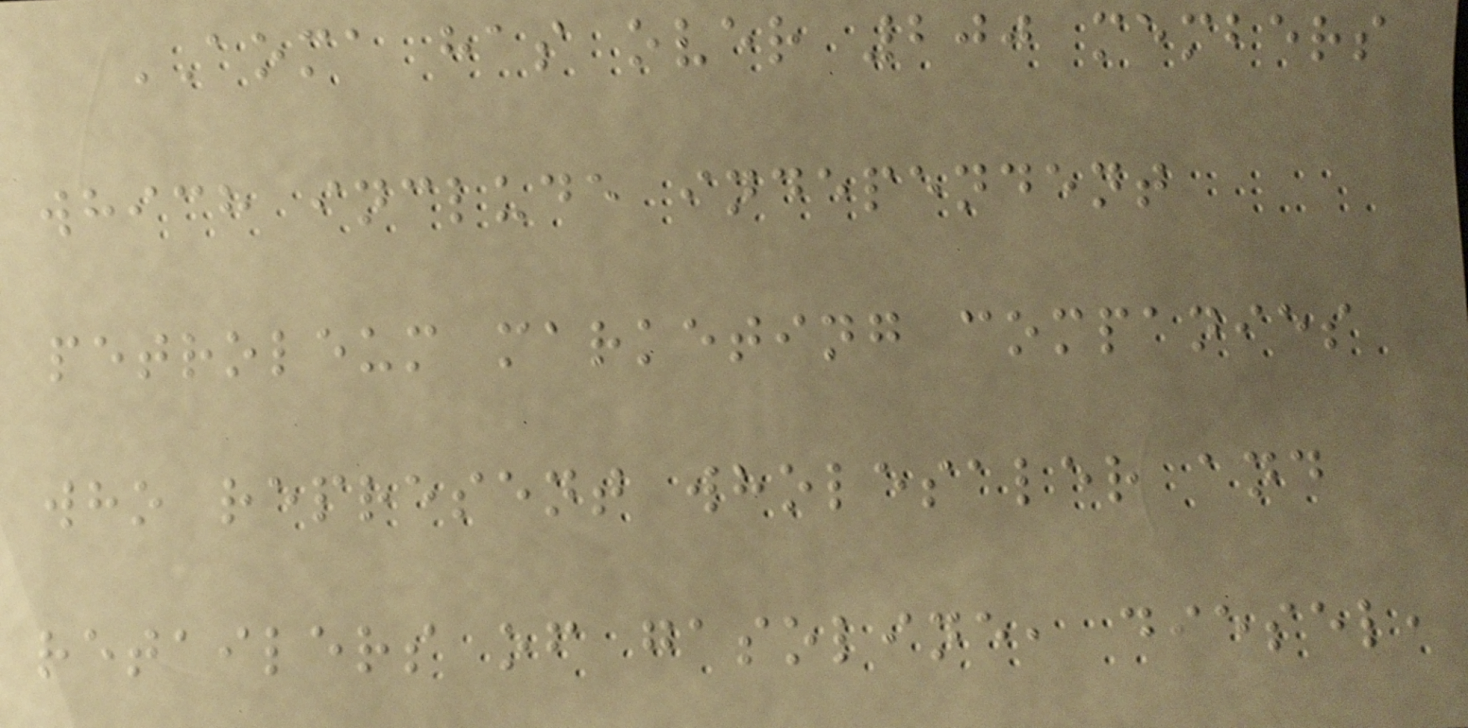AOMA has over 200 members
which include independent
petroleum marketing companies
who represent wholesaler and
retailers of gasoline, diesel,
